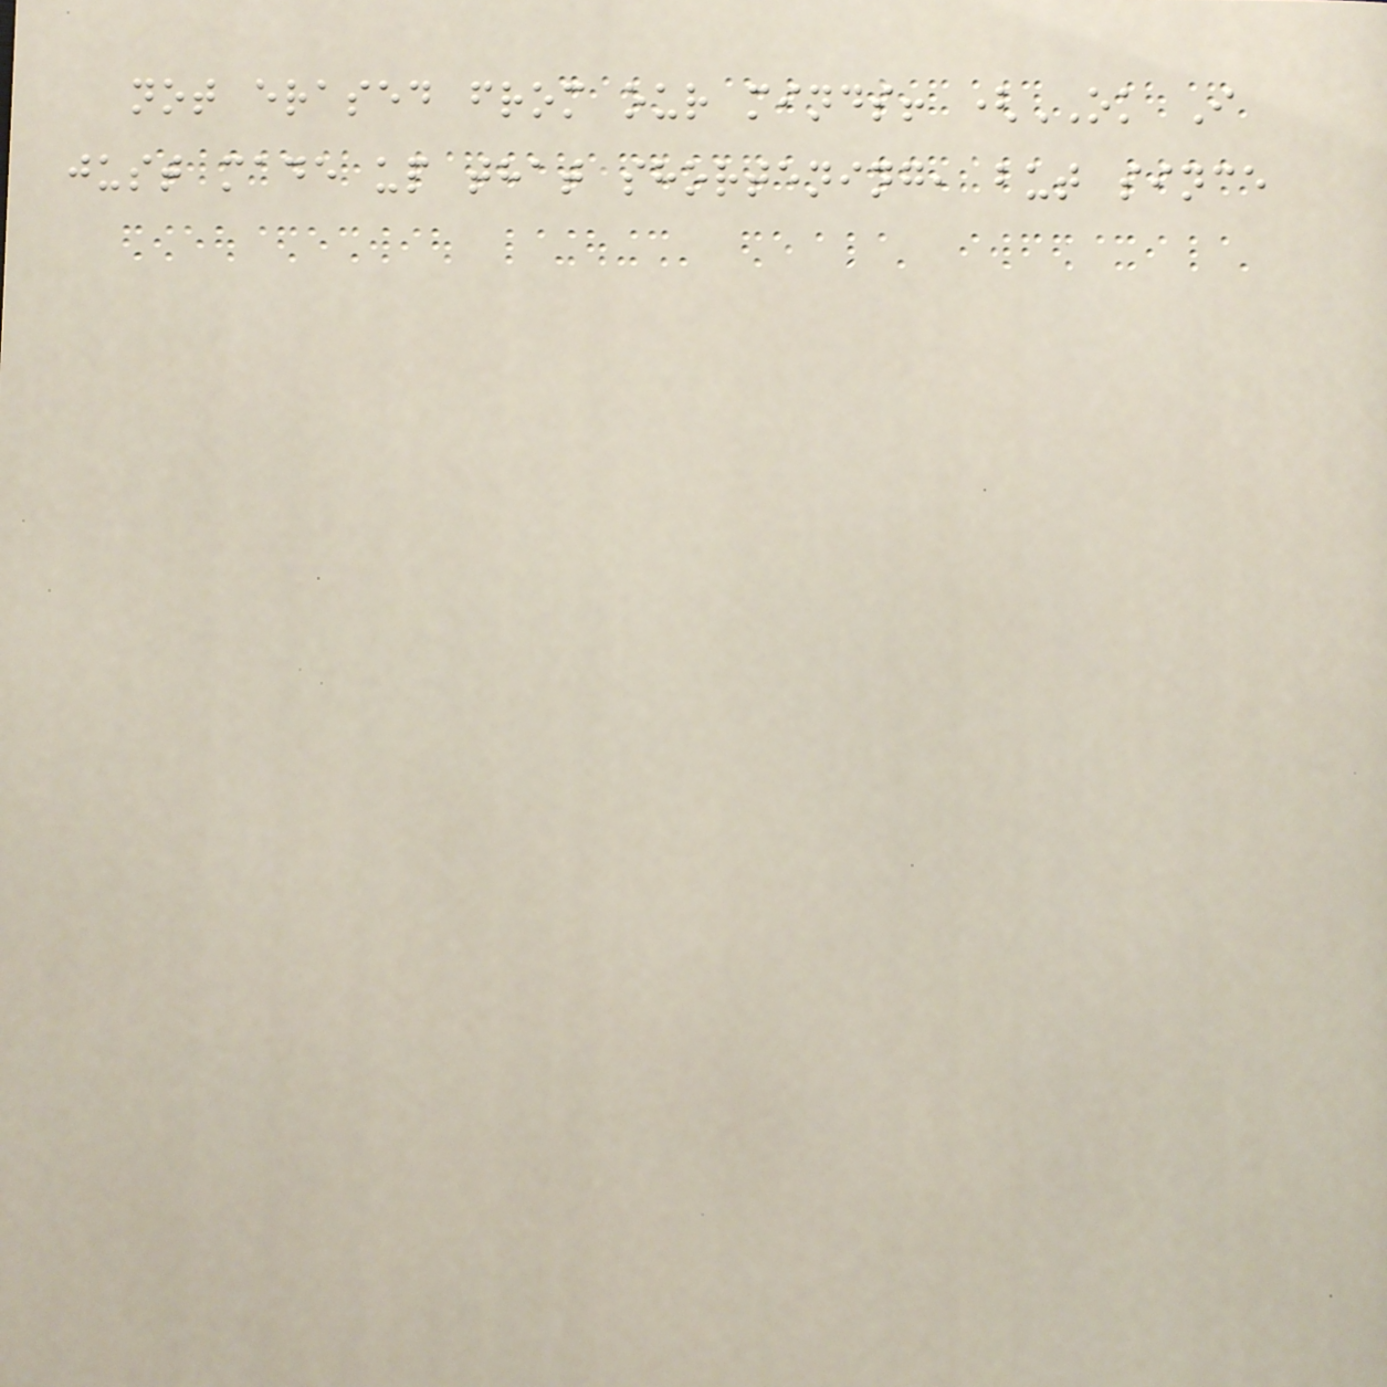not erased from our minds! (OK I
just made up that shortening, but since
